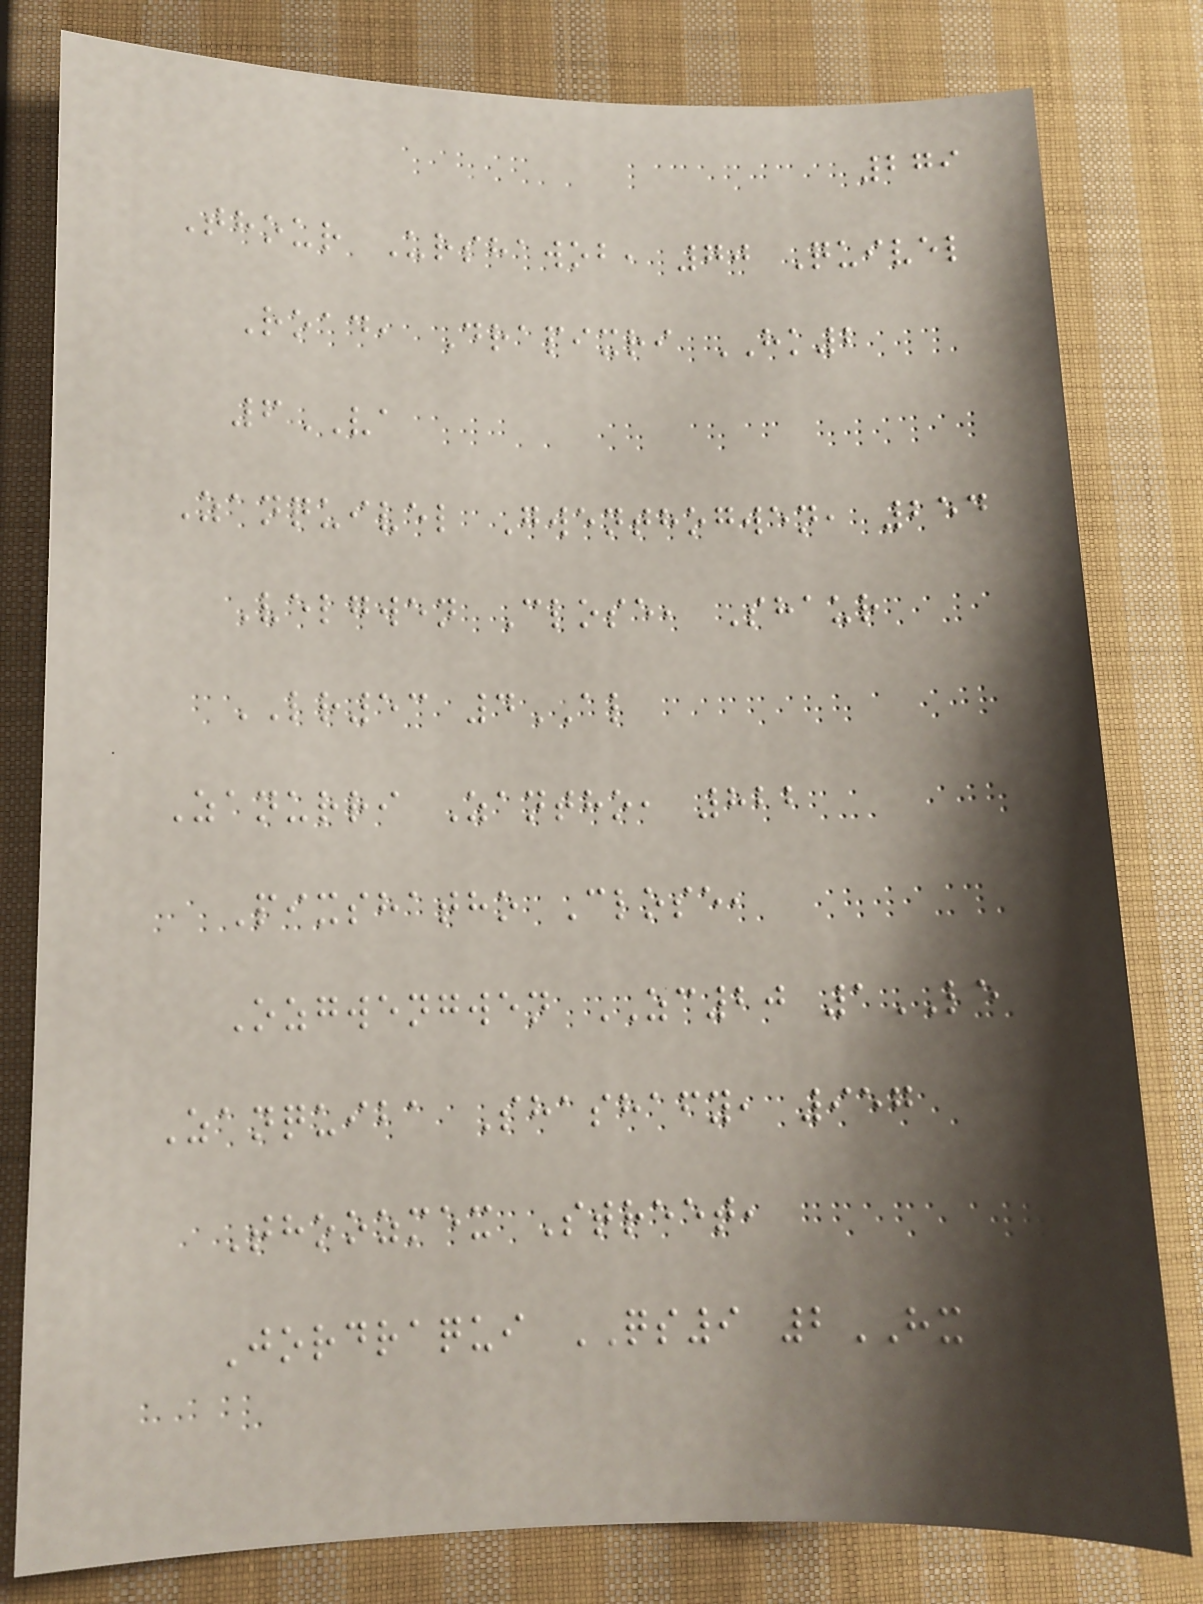279
Thour Urshawob, 70 Quivel
Road, Drapixri HK2
6VA
Zanquivel Gwenthogwen, 254
Velgwen Close, Shaur
LR53 4AL
Zanurri Zantho, 822
Pixshatho Close,
Ozgwengwen ZC20 1LE
Zanquiba Shashafy, 957
Thoozmex Street,
Jordraqui QS9 2HX
